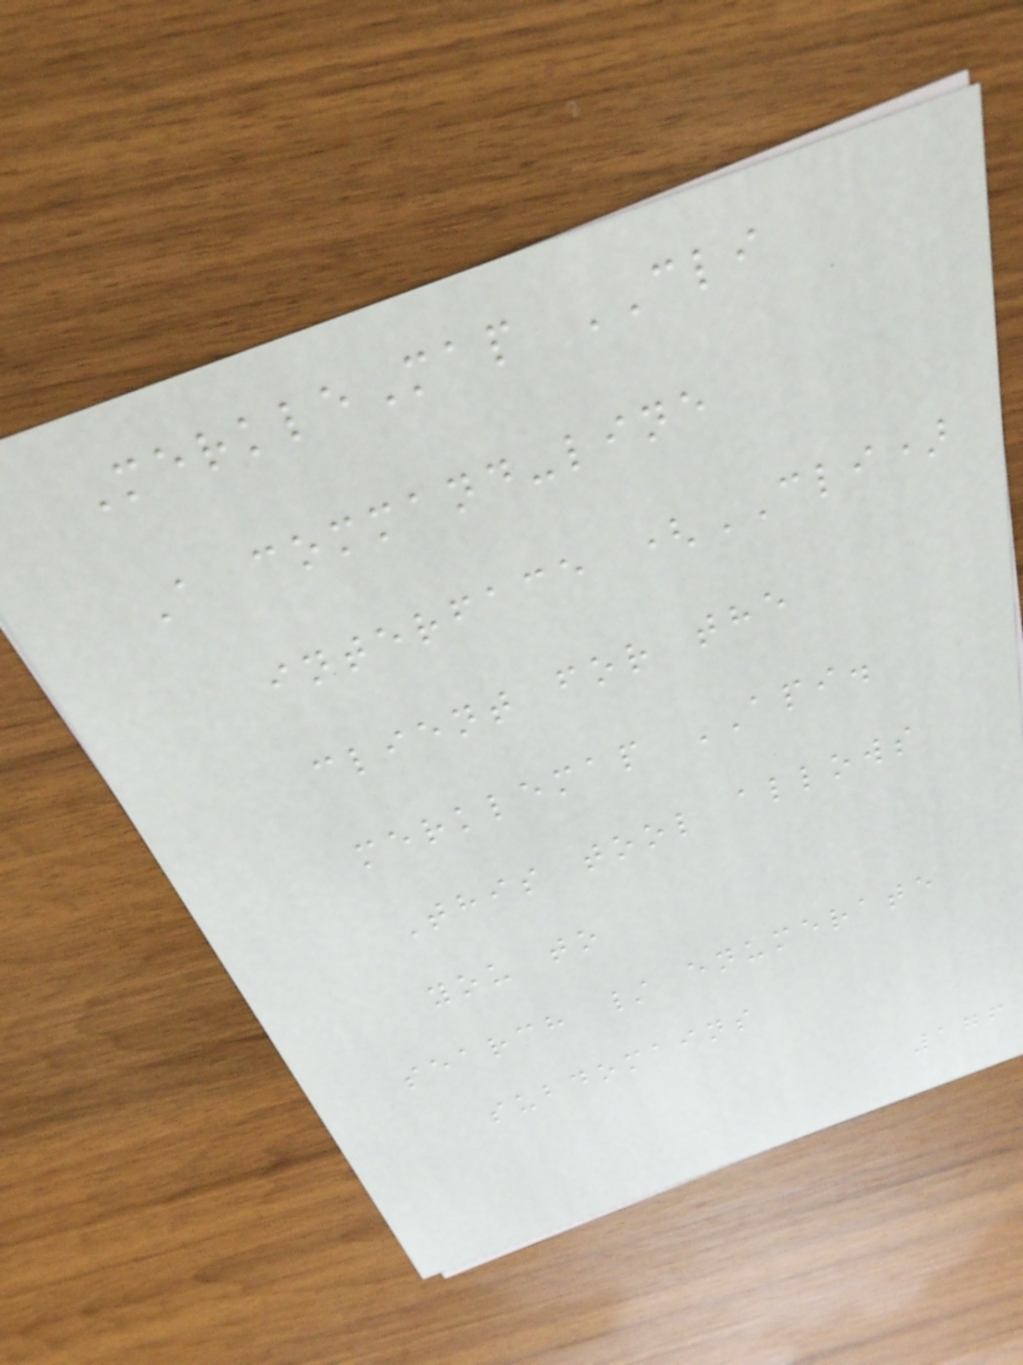MerkleMap CLI
A command-line
interface (CLI)
client for the
merklemap API.
This tool allows
you to
search / enumerate
subdomains
176
